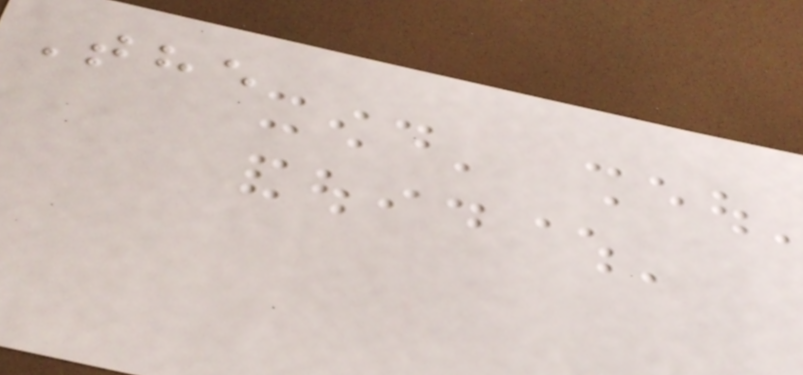The
